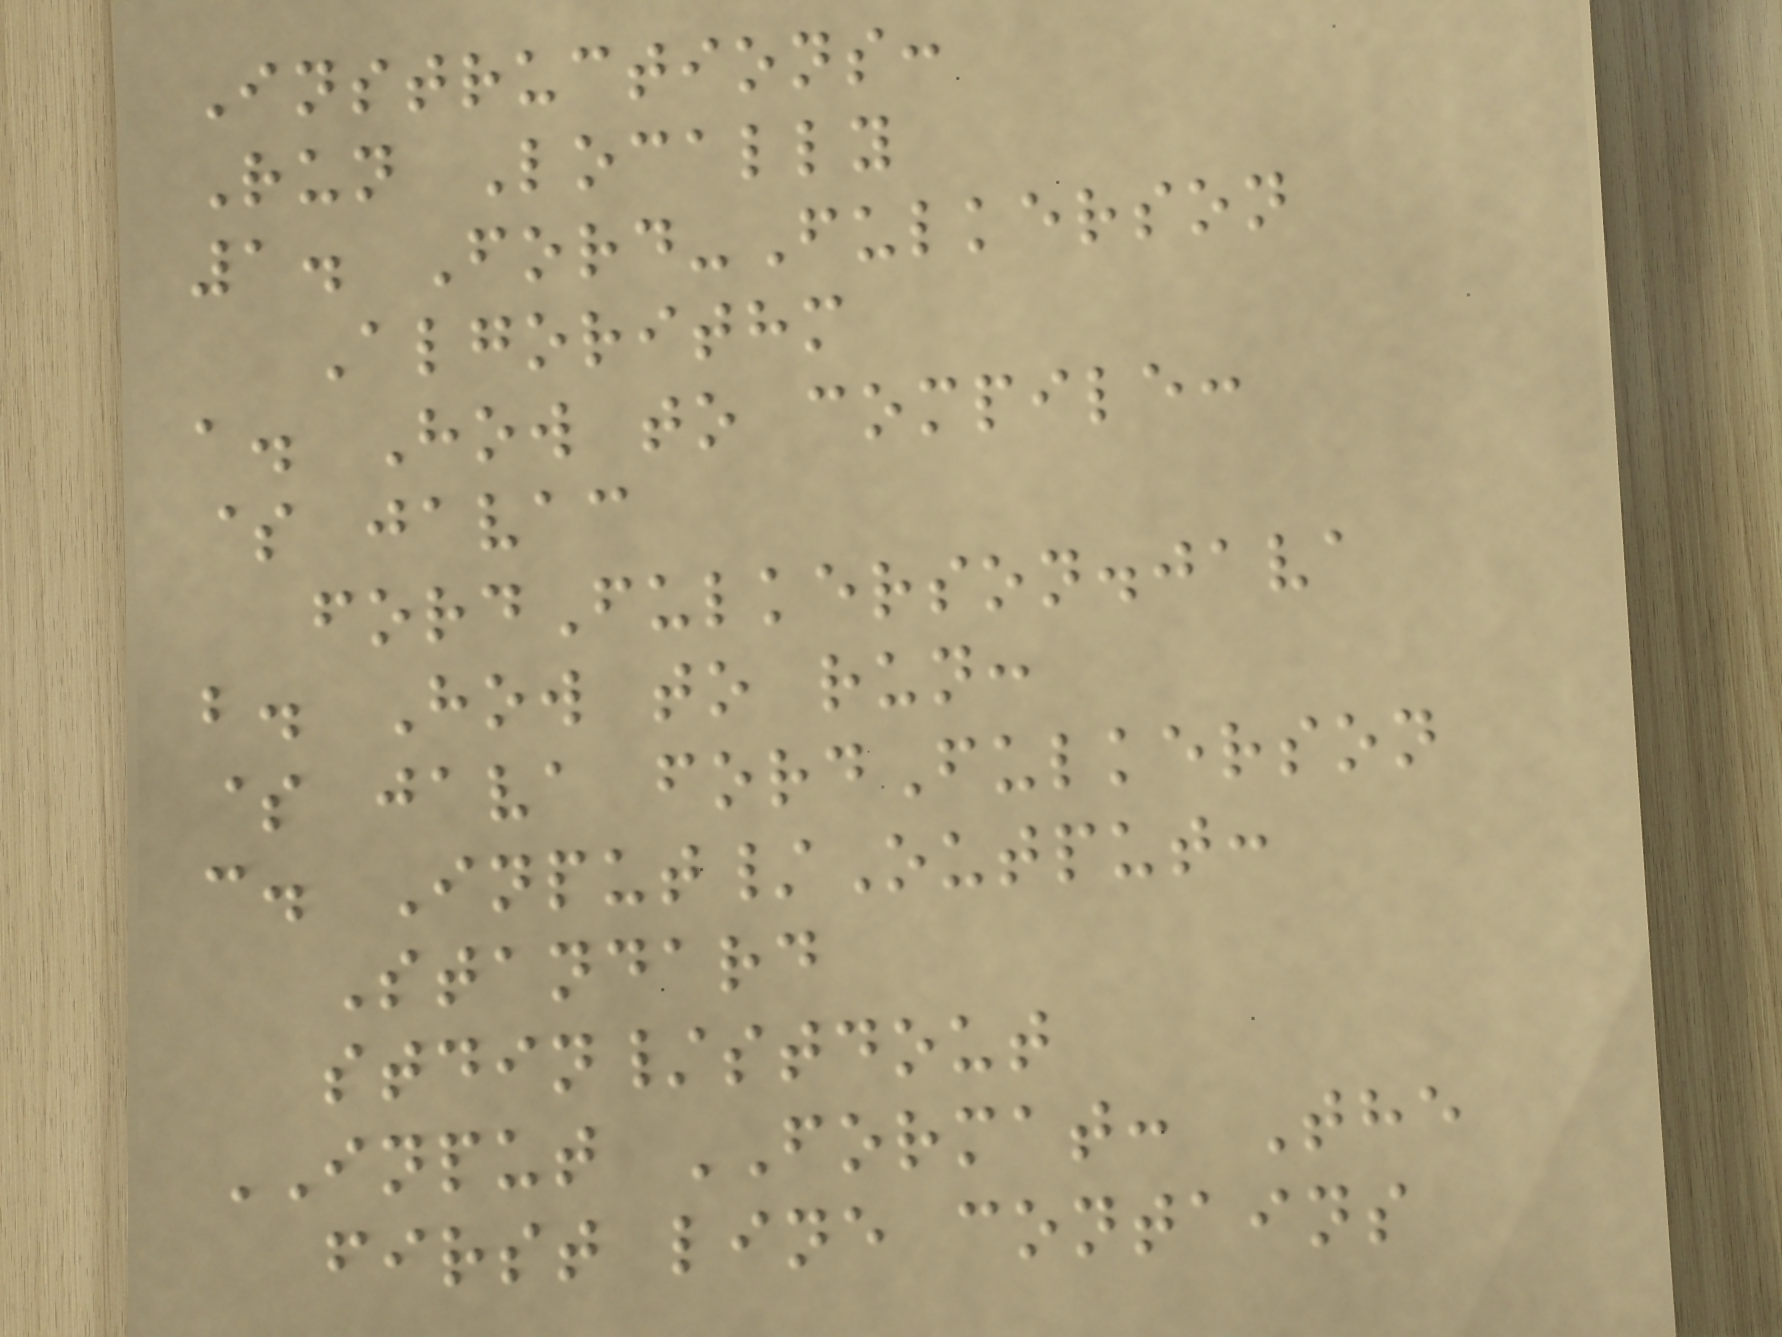Instructions:
Run Locally
1. Ford-Fulkerson
Algorithm
a. How to compile:
$ javac
fordFulkerson.java
b. How to run:
$ java fordFulkerson
c. Input/Output:
Standard
stdin/stdout
INPUT FORMAT: The
first line contains
